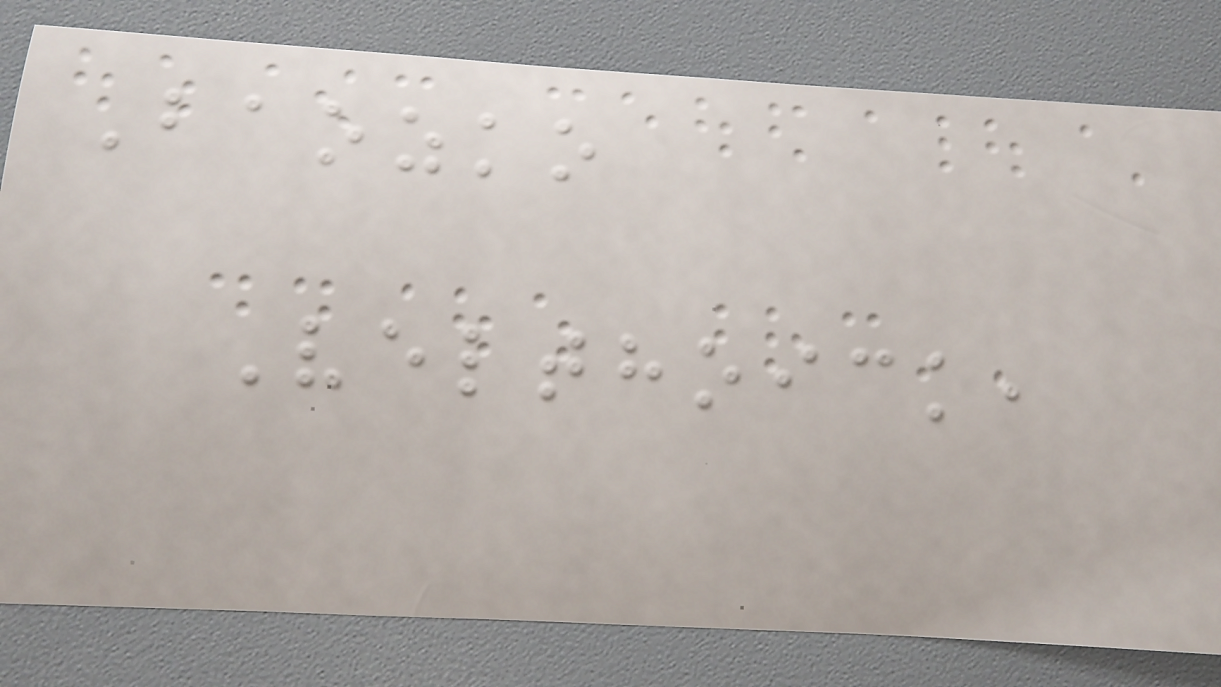Baozko
Velthoick,
